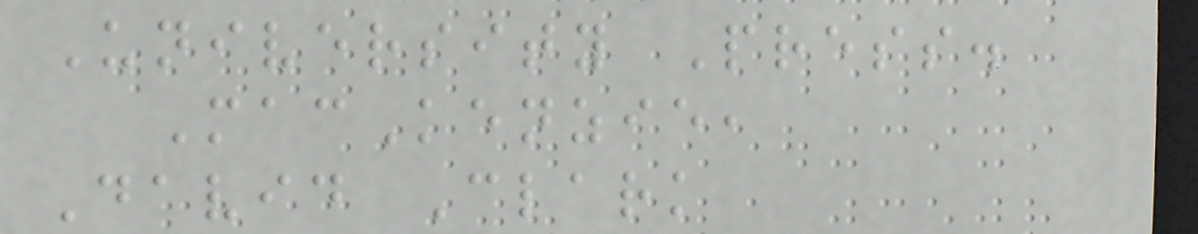University Press.
MacKenzie,
David Clark
